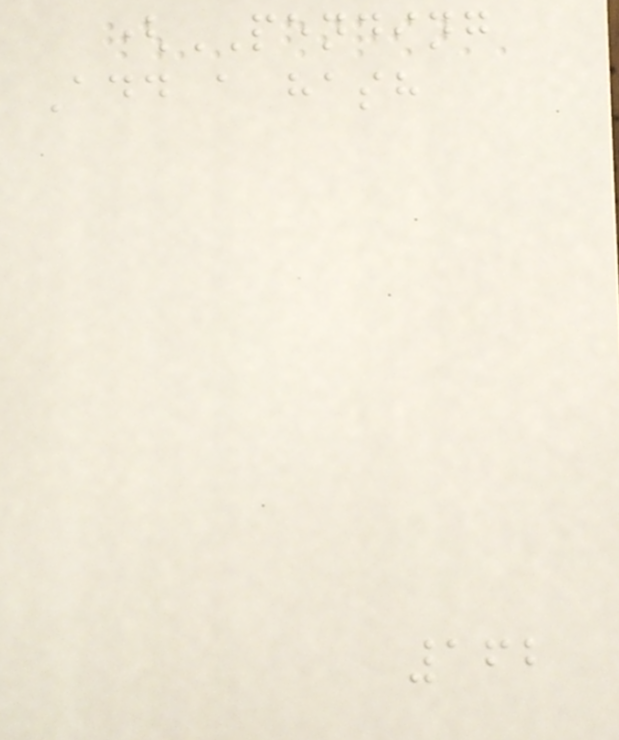(PENDING
Add a hash
162
